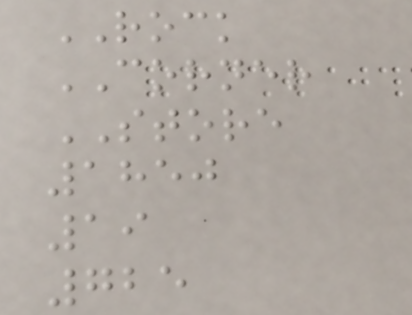ROCK
CORNER
STORE
1850
19
725
